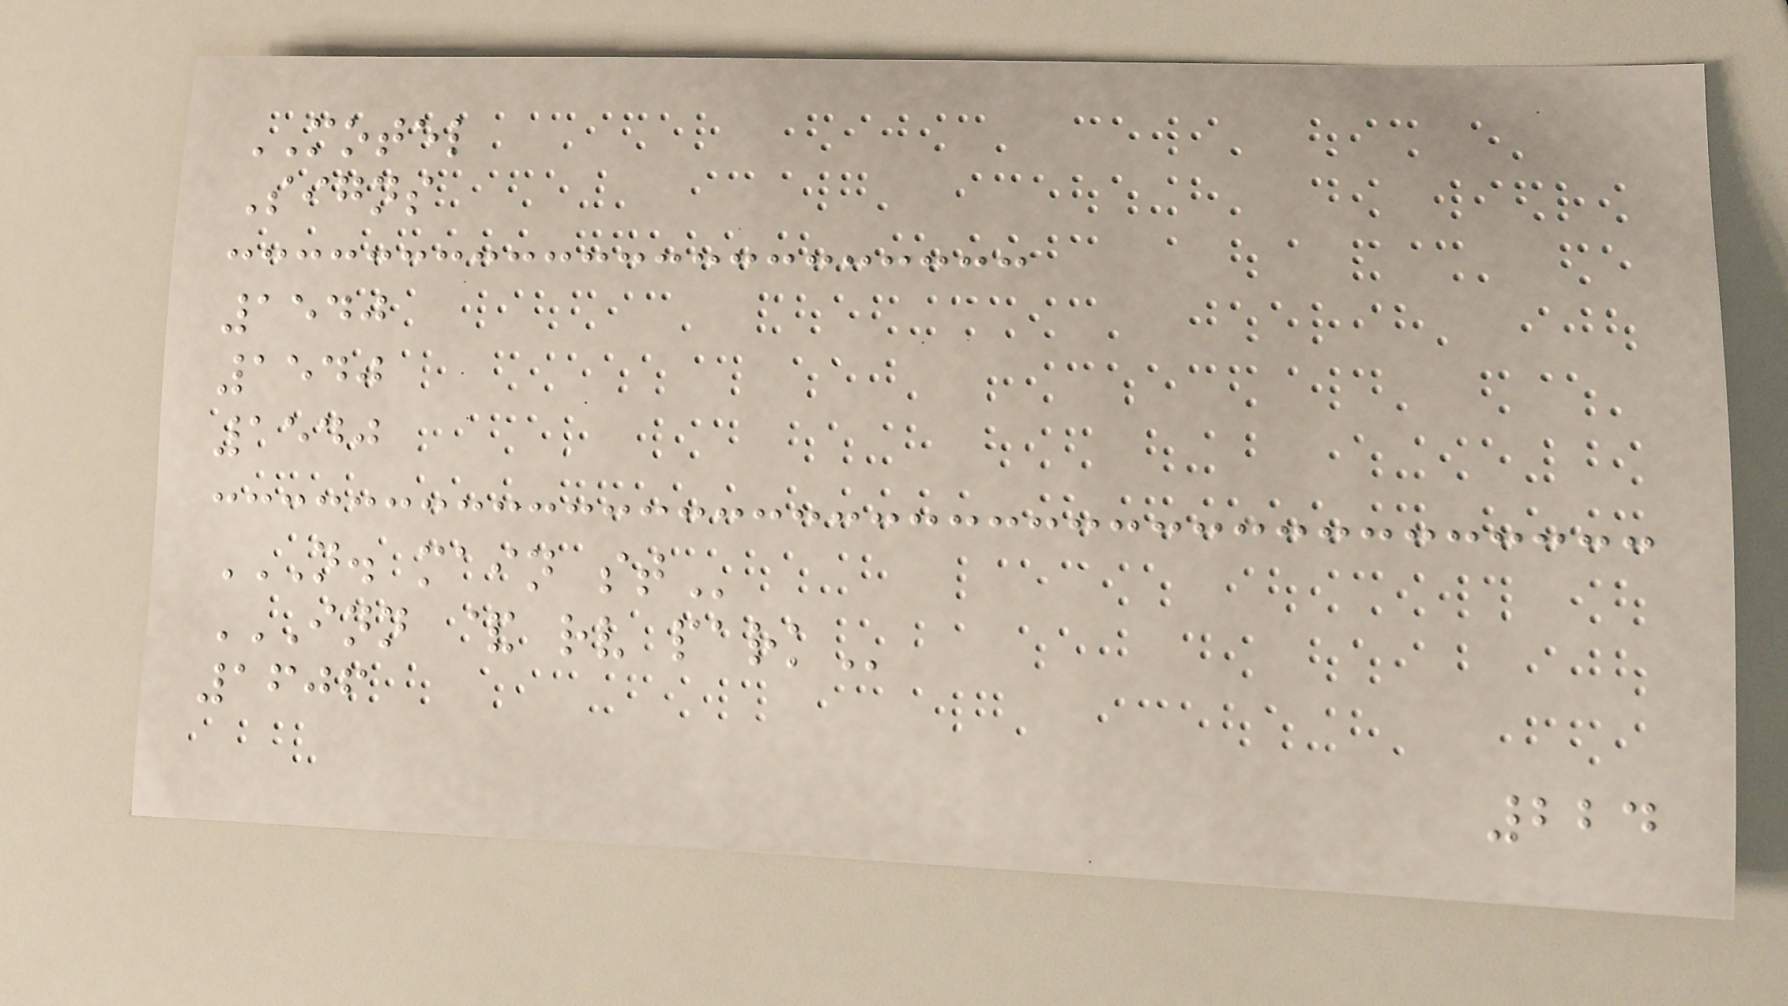MOTEL
Signs
1540
1540
1540
N. MAIN ST
INN & RV PARK
1606
224
